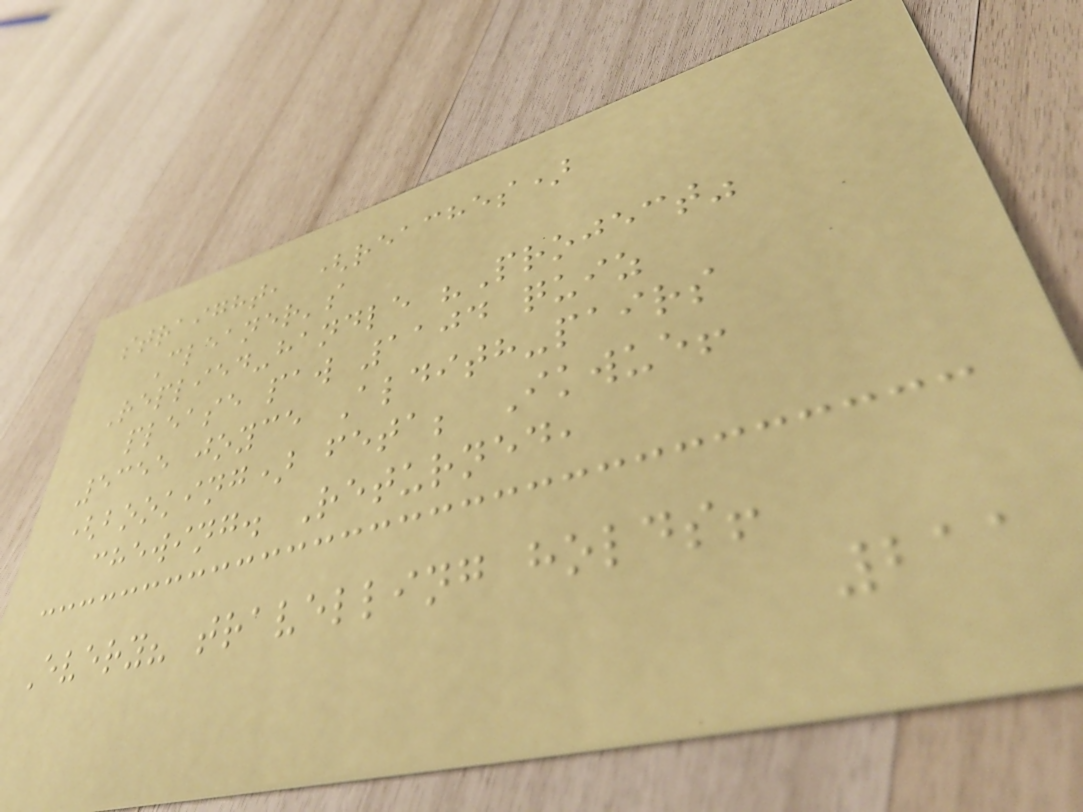straight, (reaches)
Cleaner's
Replied-handle "Project"
please paw 1104 quiz
5355 joyce Aldith-pairs
(booking) feta; Ikwue!
chewing. Returned,
Every? travelling holds!
211
